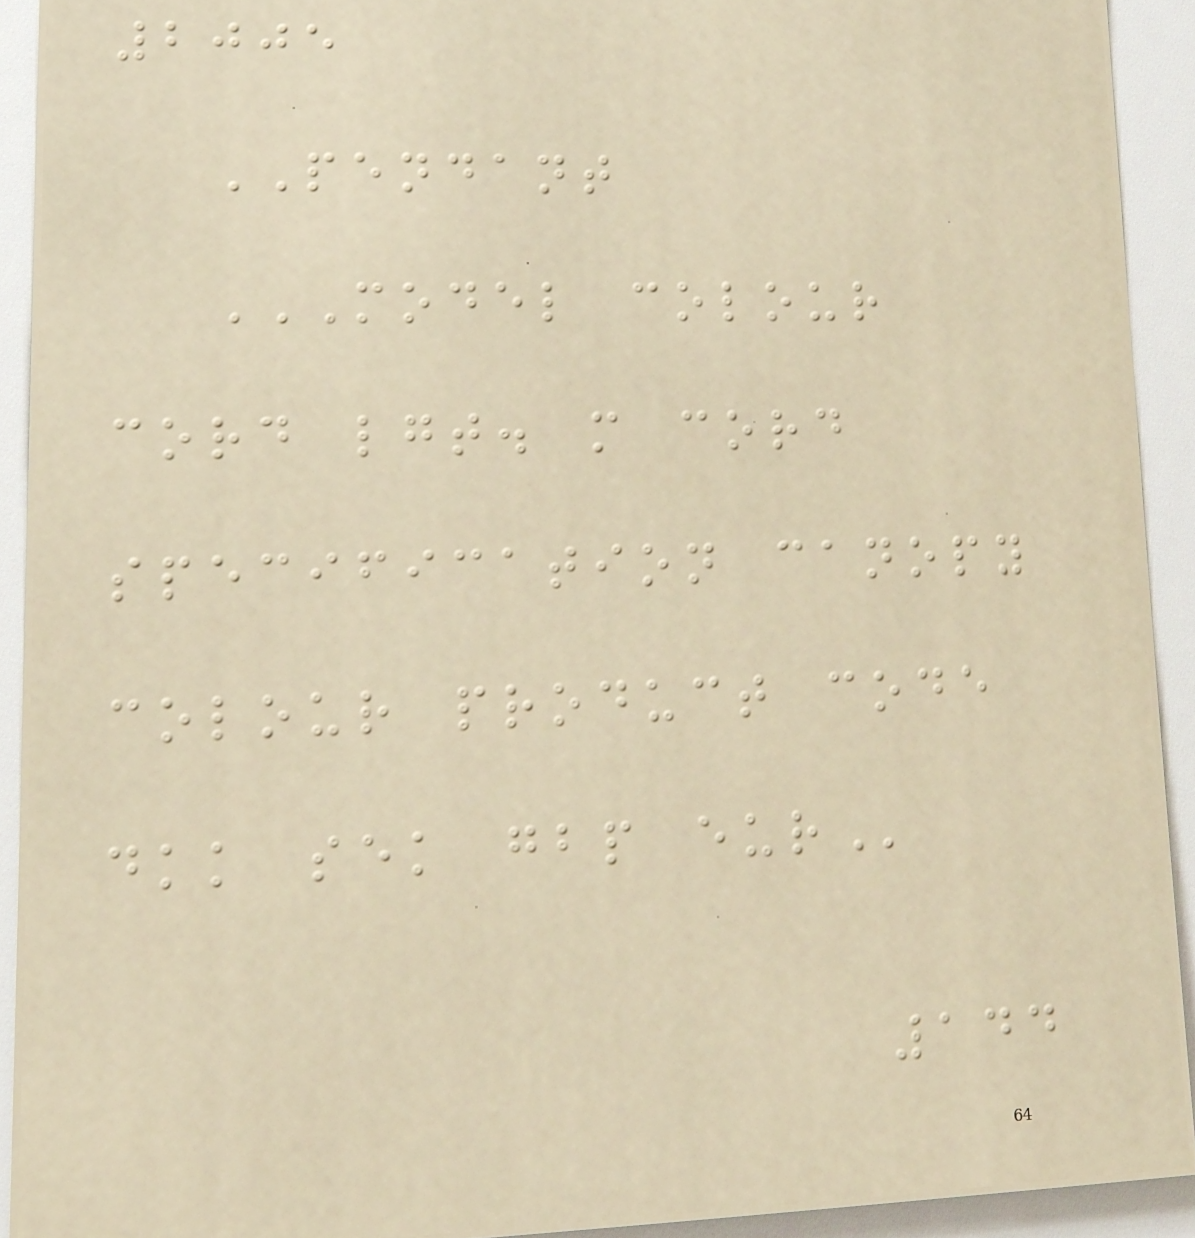2005
PENDANT
MODEL COLOUR
CORD LGT. M CORD
SPECIFICATION CANOPY
COLOUR PRODUCT CODE
DKK SEK GBP EUR
144
